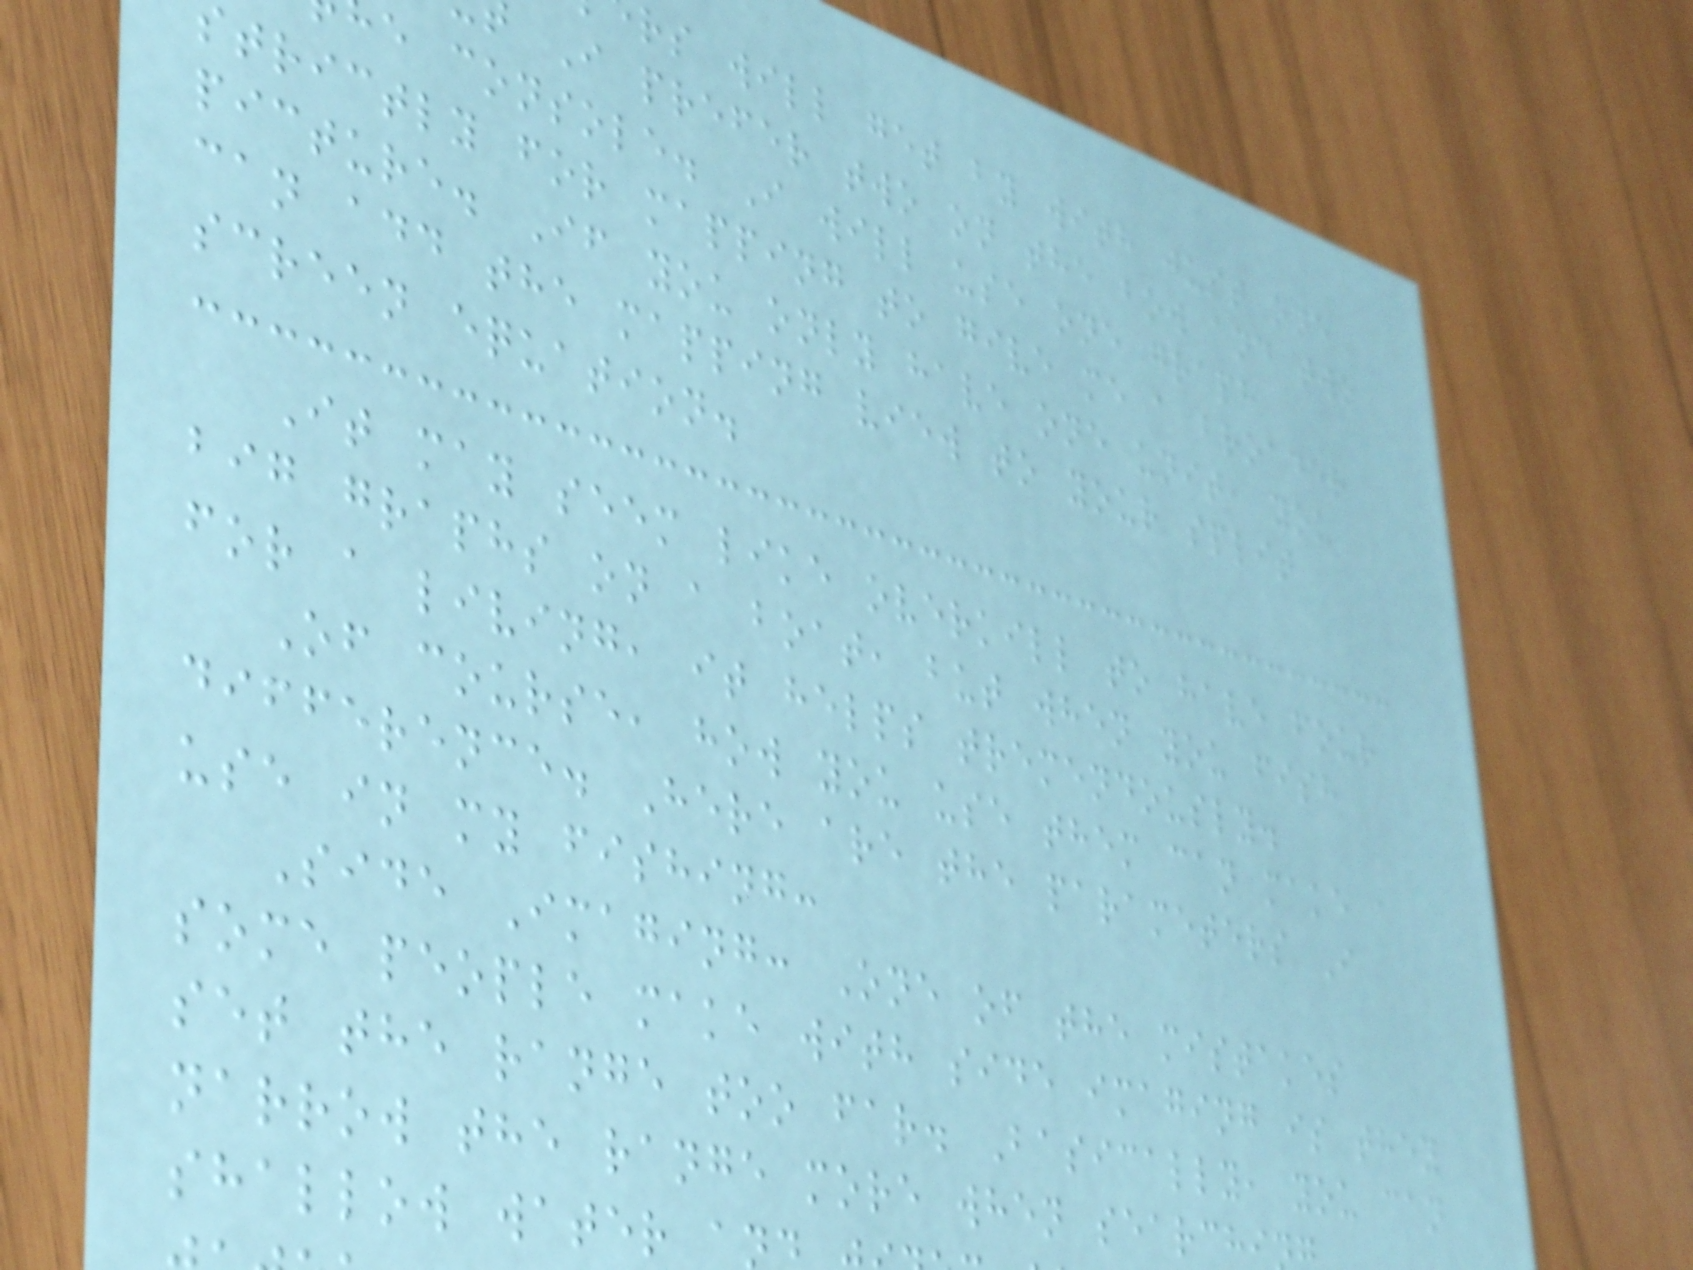rs will get by with just one
I prefer two on the bow and two
e console. I will use one graph
trictly for mapping to give me a broader
picture. If you only have one unit, you
can add the mapping view to your split
screen equation.
It may seem like overkill to have four
big graphs on a boat, but when you fish
for a living, it helps tremendously.
Of course, how you use them can make a
difference. Here are the parameters I
use in my fishing:
Side Imaging: One of the mistakes
some people make with side imaging is they
set the range too far. Basically, you can
narrow the range more when searchi
shallow water a
